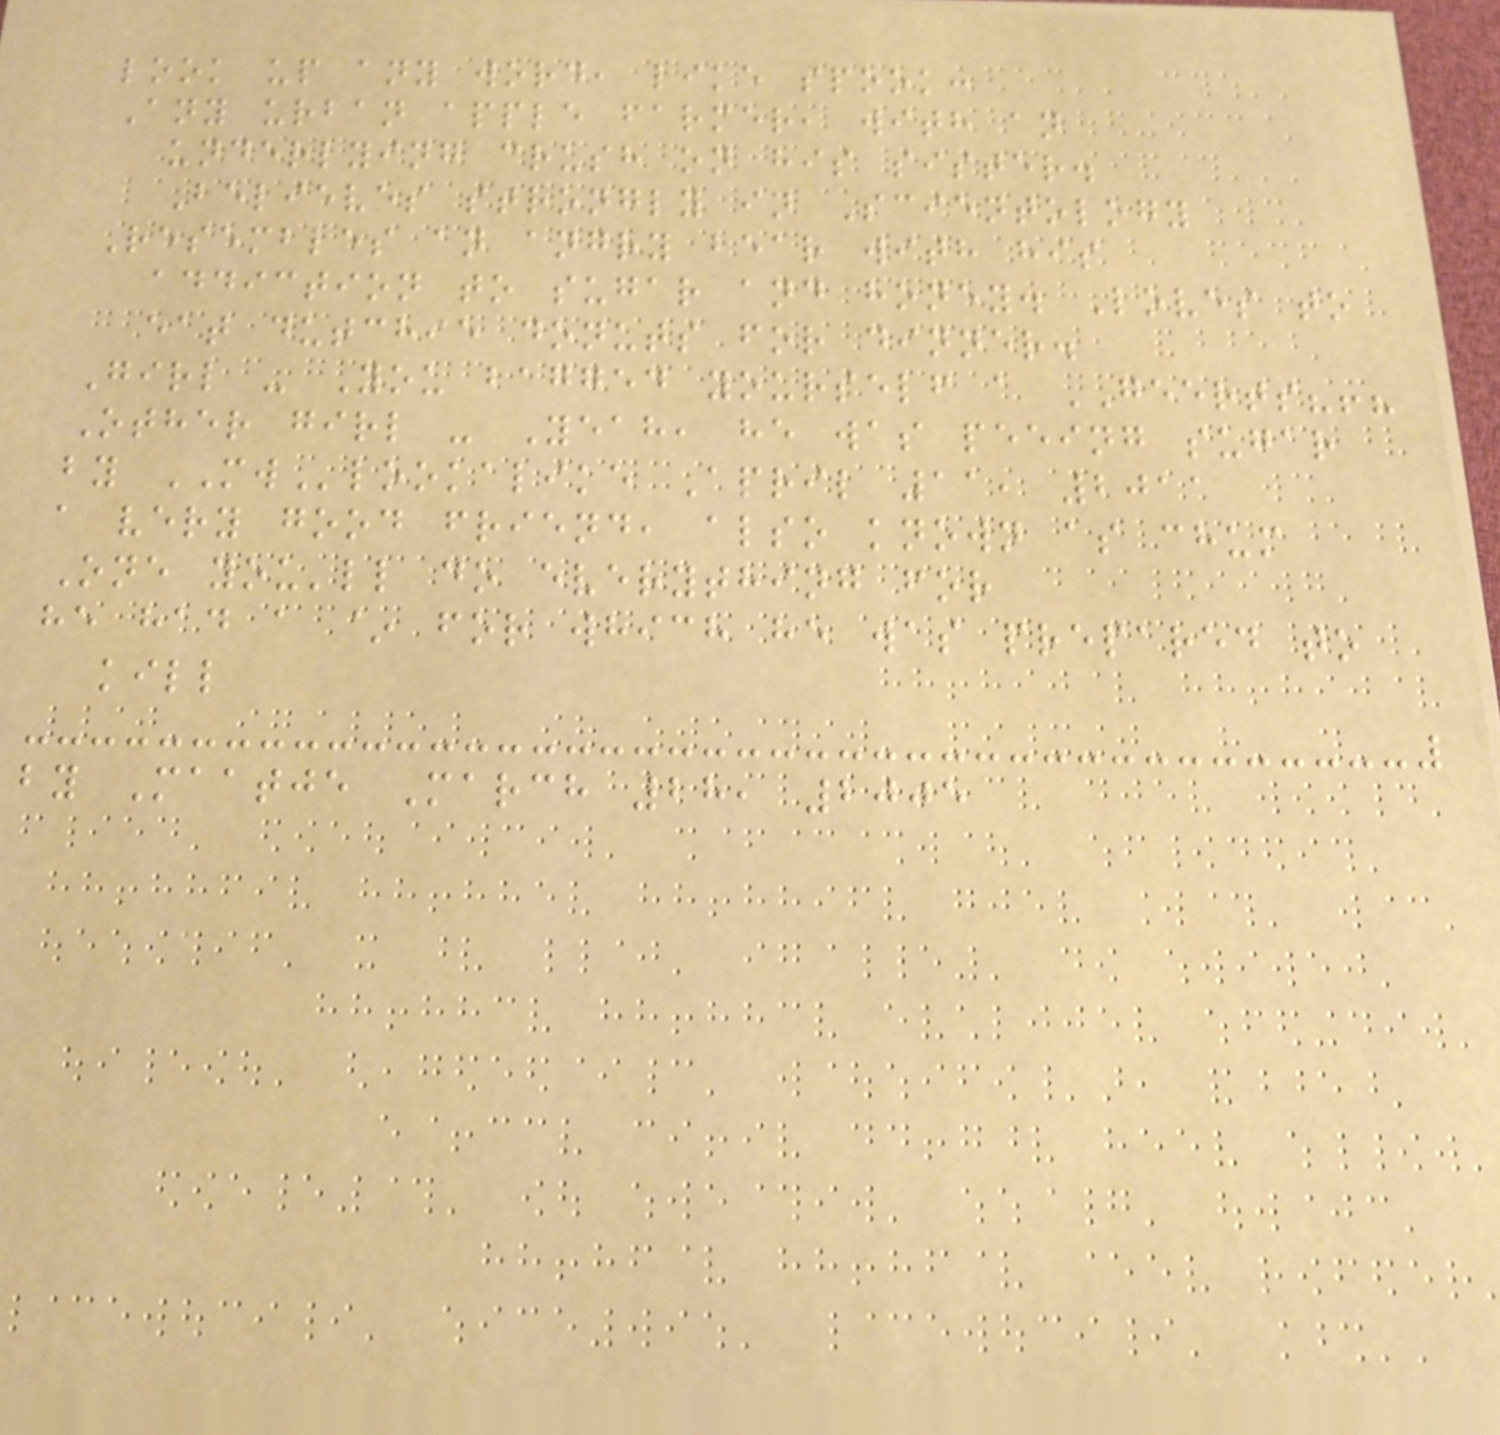look up any word, like spook:
Any urban apple farmer, with an
underlying crush on his sister.
Believes strongly in Scientology
Resembles an angry bear with his
addiction to sugar and honey. Loves to
eat dutchie donuts for dinner.
Girl - You bagged yourself a GEERTS?!?
Other girl - Yeah, he was peeing sugar
by MWlookalike April 11, 2011
a very good friend, also known as chum
One you'll do everything for
he had a ~ for which he was prepared to
kill
by Maatje March 28, 2005
